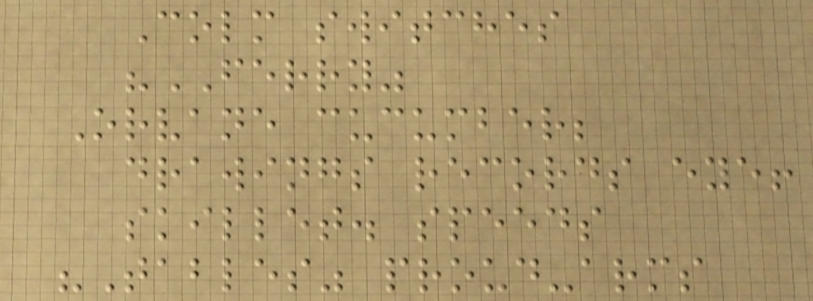Colm switches
"FERRY"
Orvane cucumber;
drawings records eye!
skillet. speeds
"Tables" proud-arms
